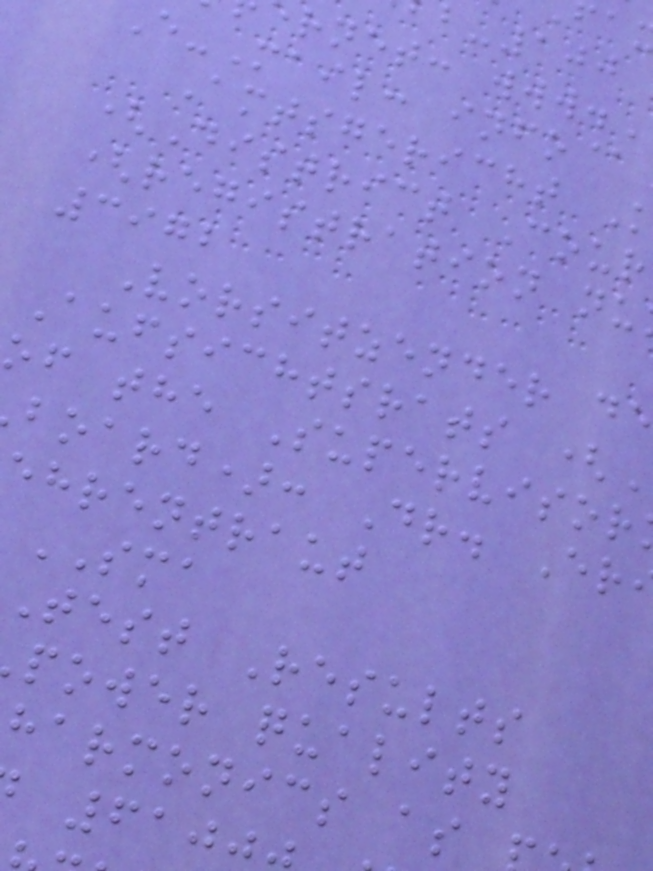-100
rnet: www.
-Mail: info@
Amtsgericht
(District Cour
(registration nu
3972
Vorsitzender d
Aufsichtsrats (
of the Supervisor
board): Dr. Er
ehrentraut
SMA
Test Results
power quality
harmonics as
